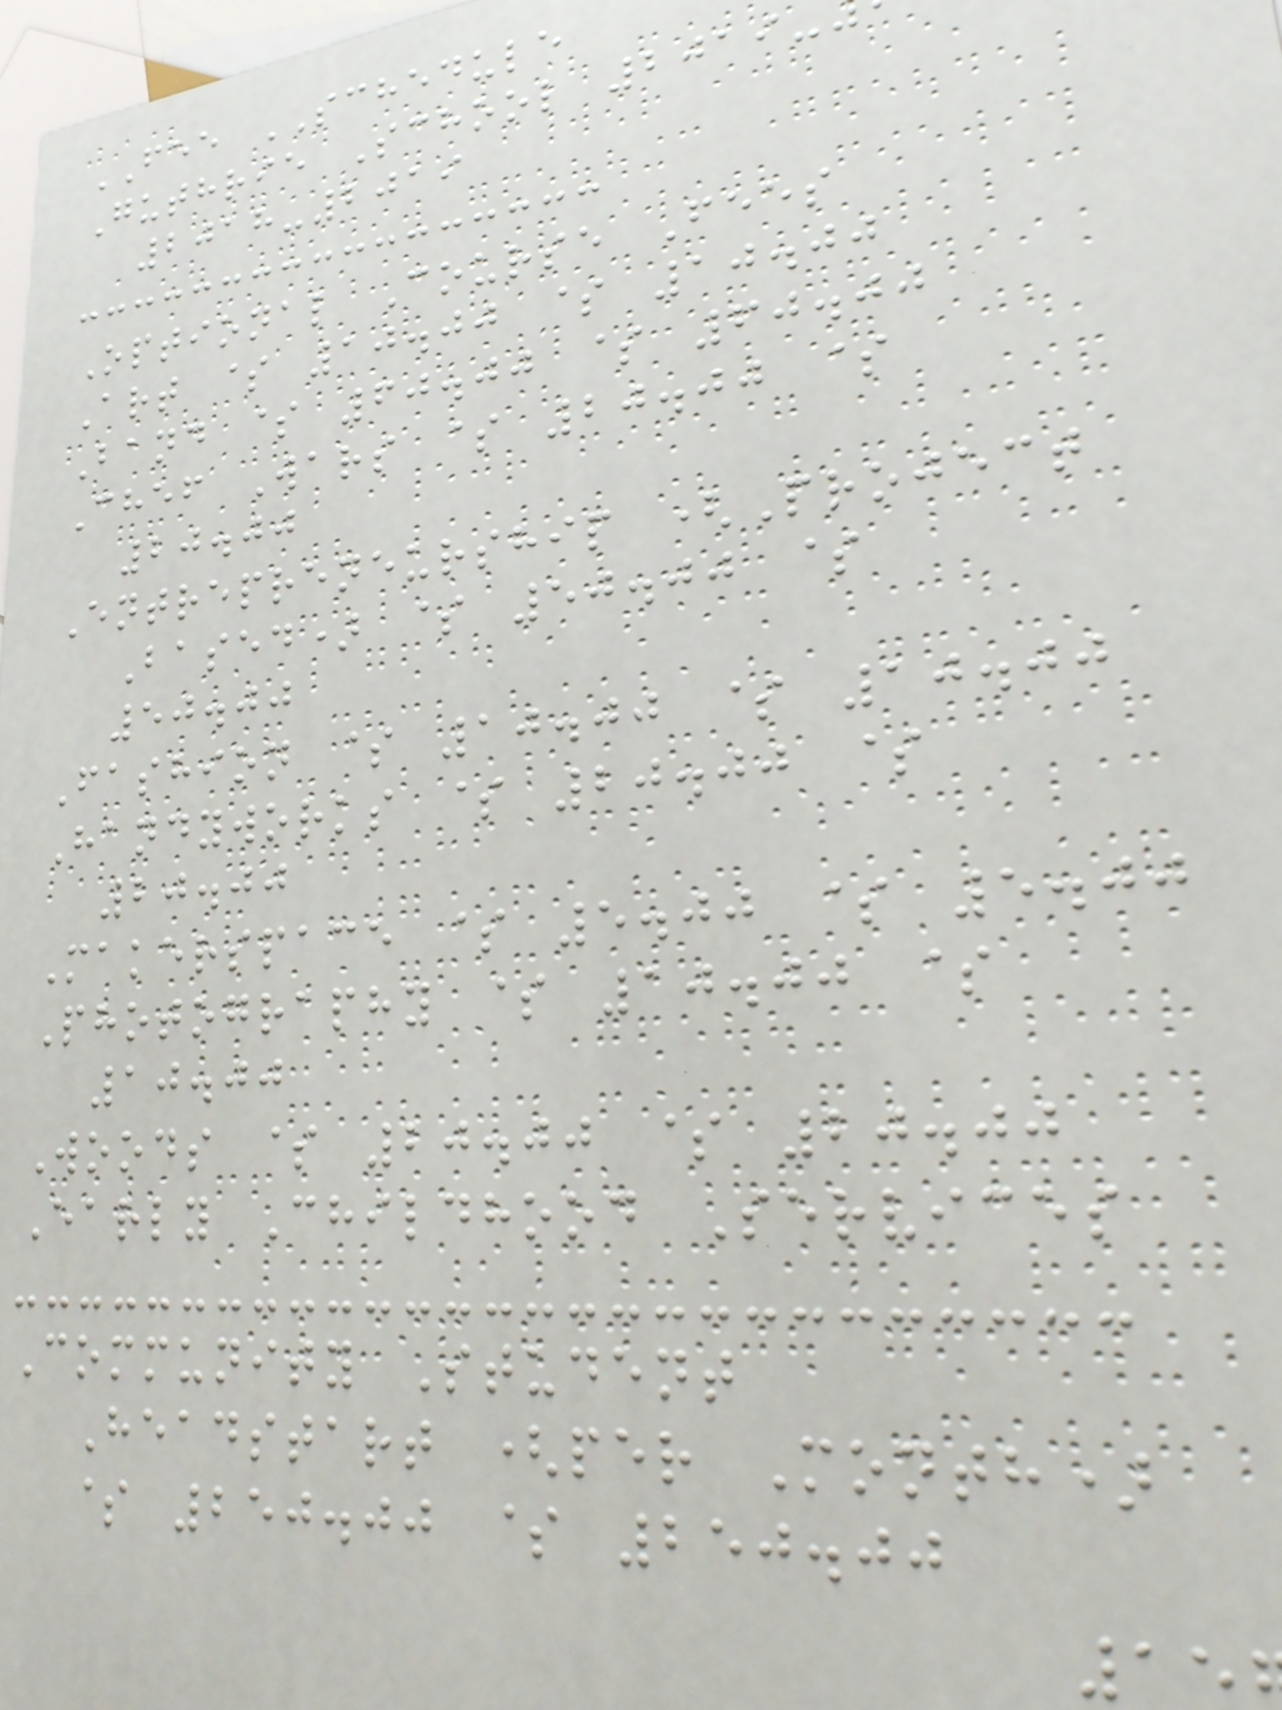FEE SCHEDULE
Guthrie School 2019-
2018-2019
Optional Course Fees
Art $ 10.00 $ 10.00
Band $ 60.00 $ 60.00
Chef Wars $ 20.00 $
20.00
Entrepreneurship (Project
Based) $ 50.00 $
50.00
Fashion $ 10.00 $ 10.00
Handyworks $ 20.00 $
20.00
Makerspace $ 5.00 $ 5.00
Photography $ 10.00 $
10.00
Woods $ 20.00 $ 20.00
Early Childhood Services
Community Student
Headstart (per Month)
$ 250.00 $ 250.00
